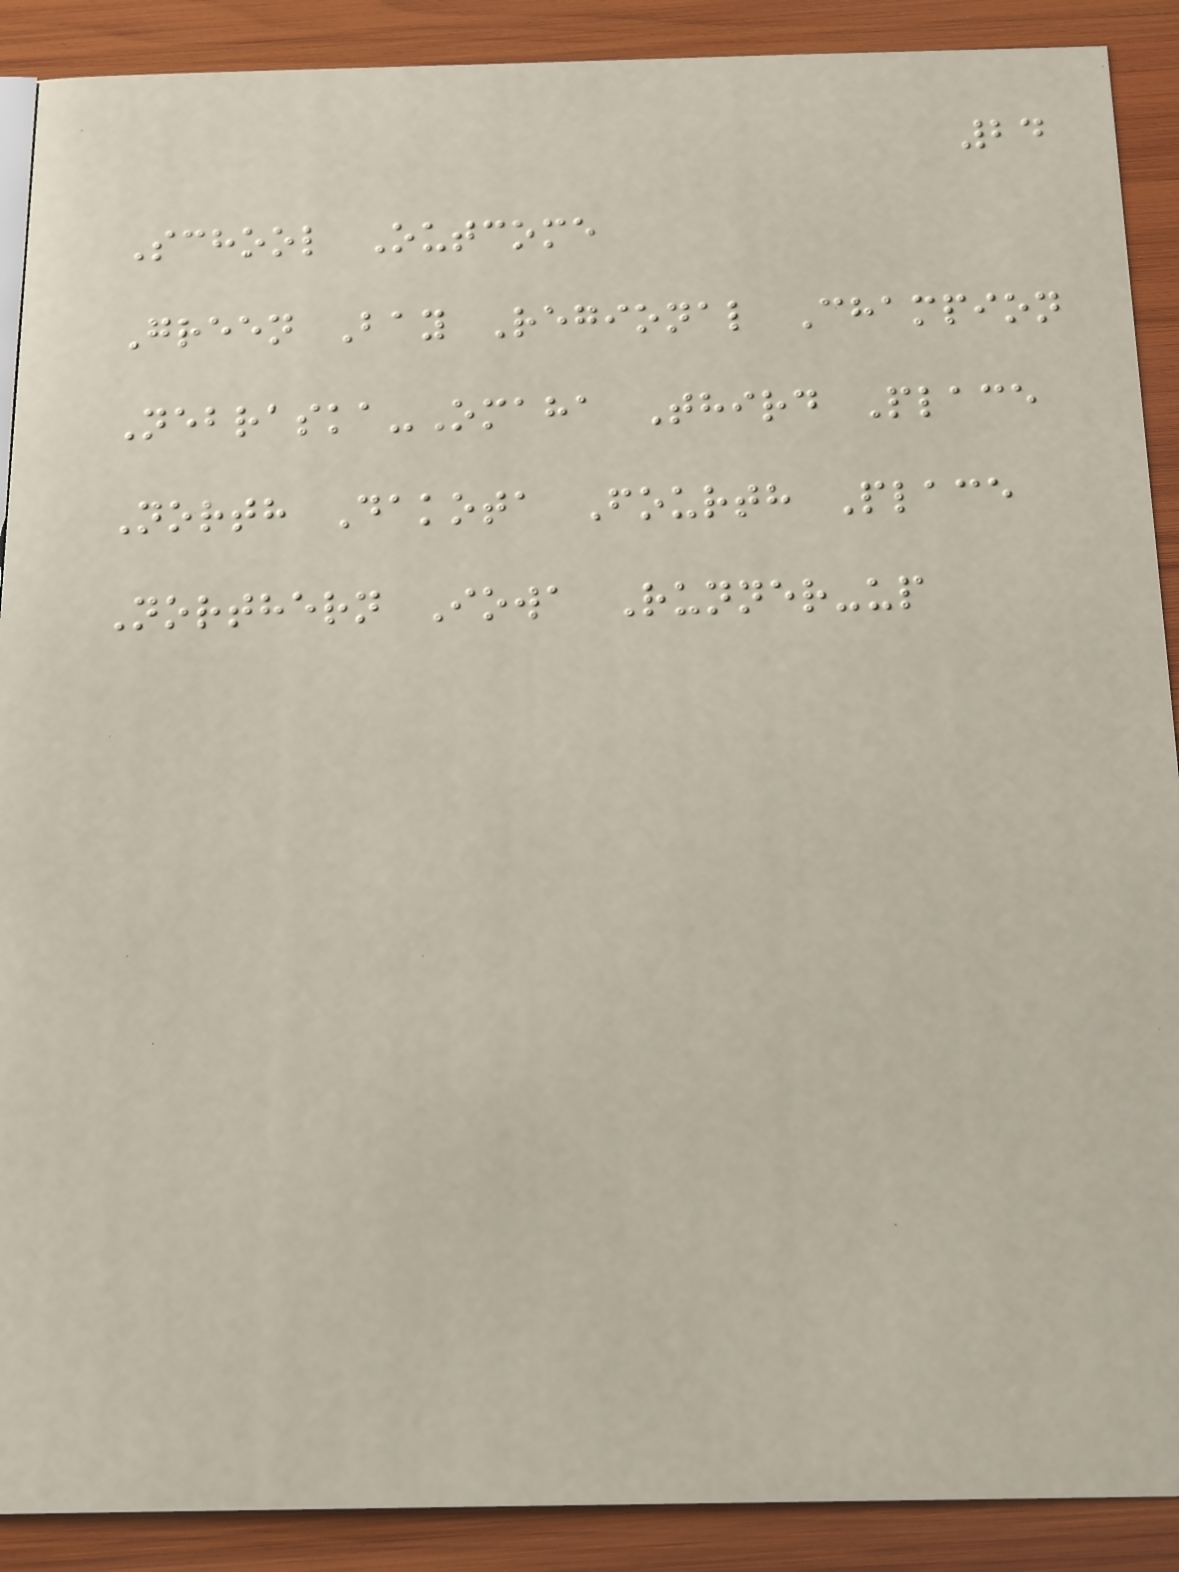24
School Outcome
Green Bay Regional Champion
Nebraska-Omaha Third Place
North Dakota Fourth Place
Northern Iowa Runner-up
